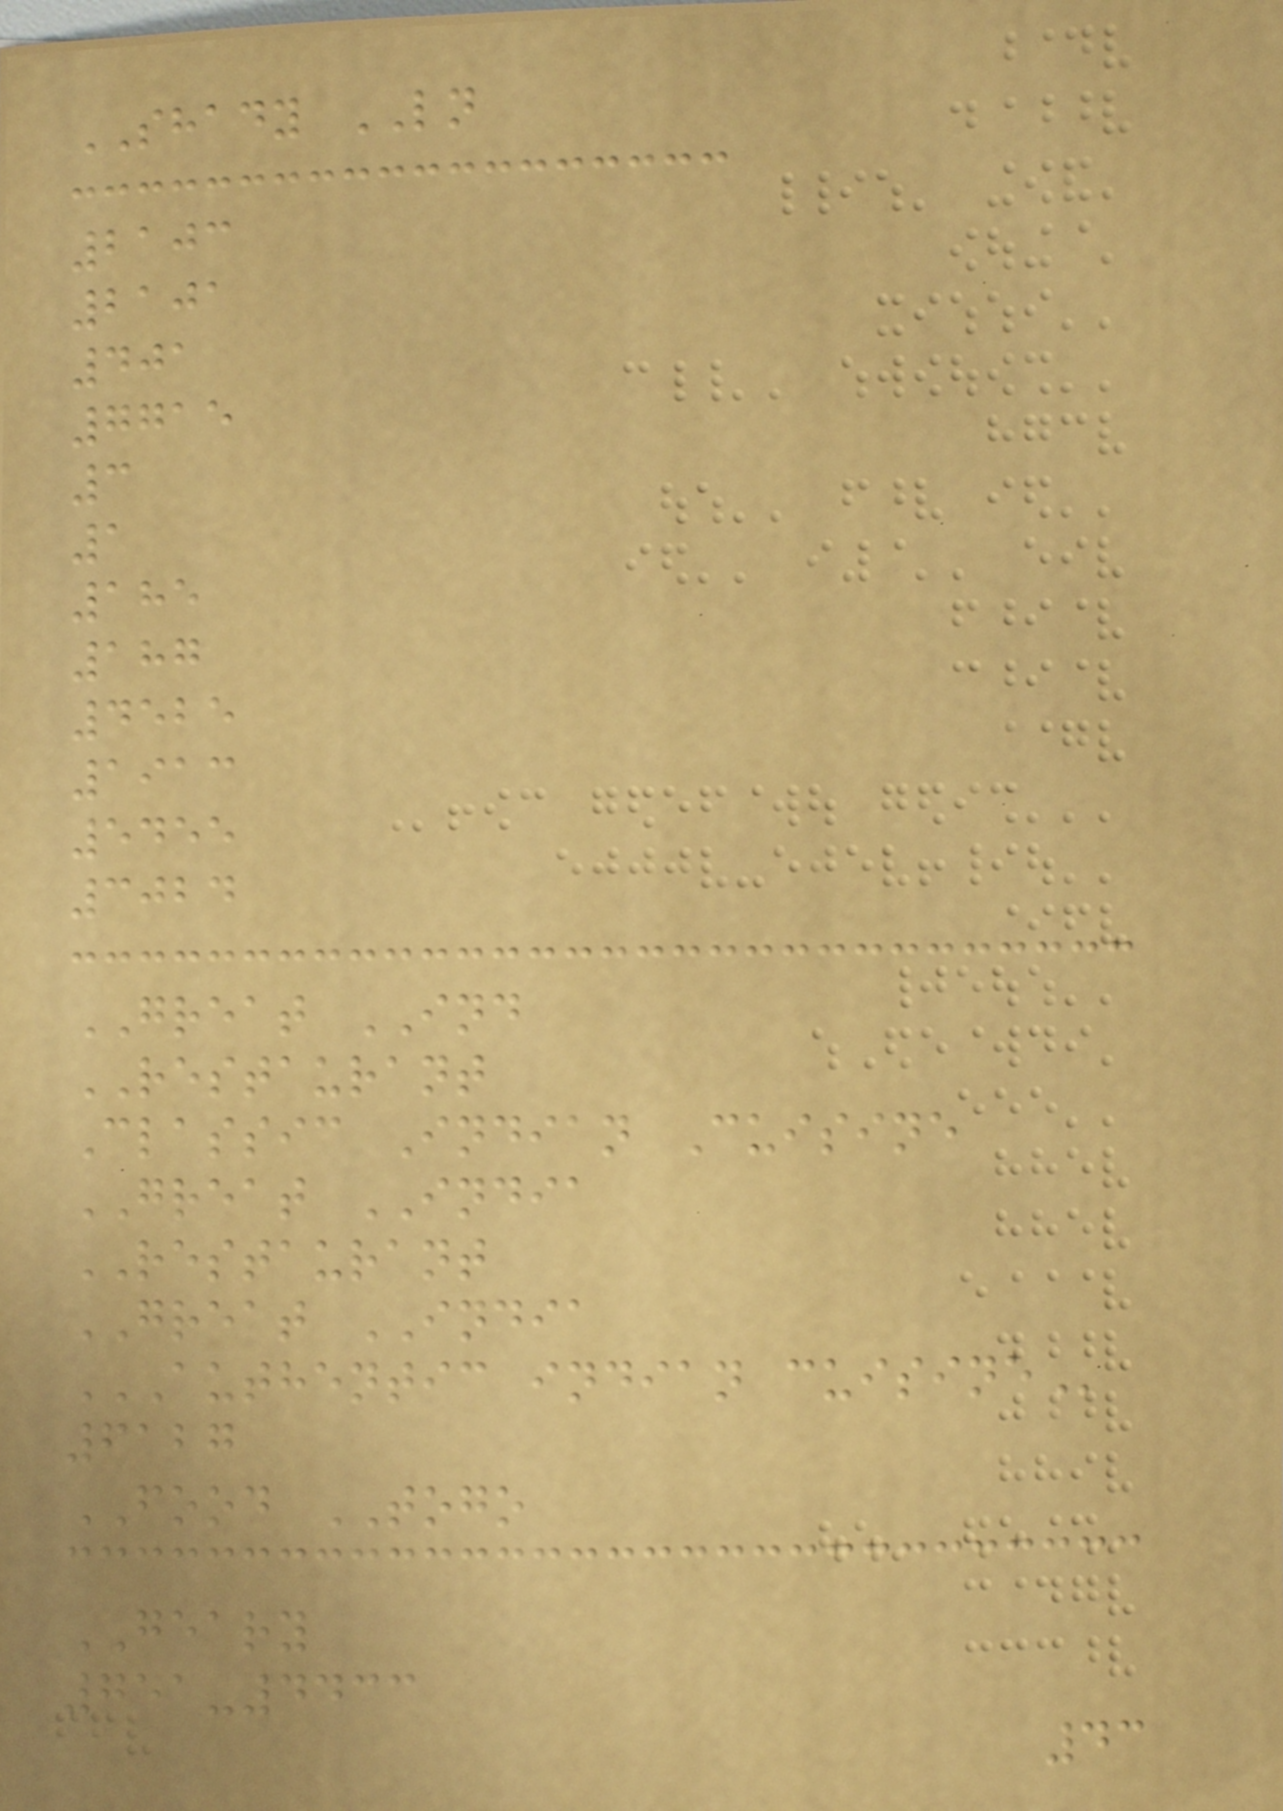SHADY LN
2103
2101
401
7715
3
1
185
187
4525
1913
5455
3024
GREAT IND
RESTAURANT
Classic Indian Cuisine
GREAT INDIA
RESTAURANT
GREAT INDIA
AUTHENTIC INDIAN CUISINE
6127
FOOD TOGO
GEARY
751-4433
43
